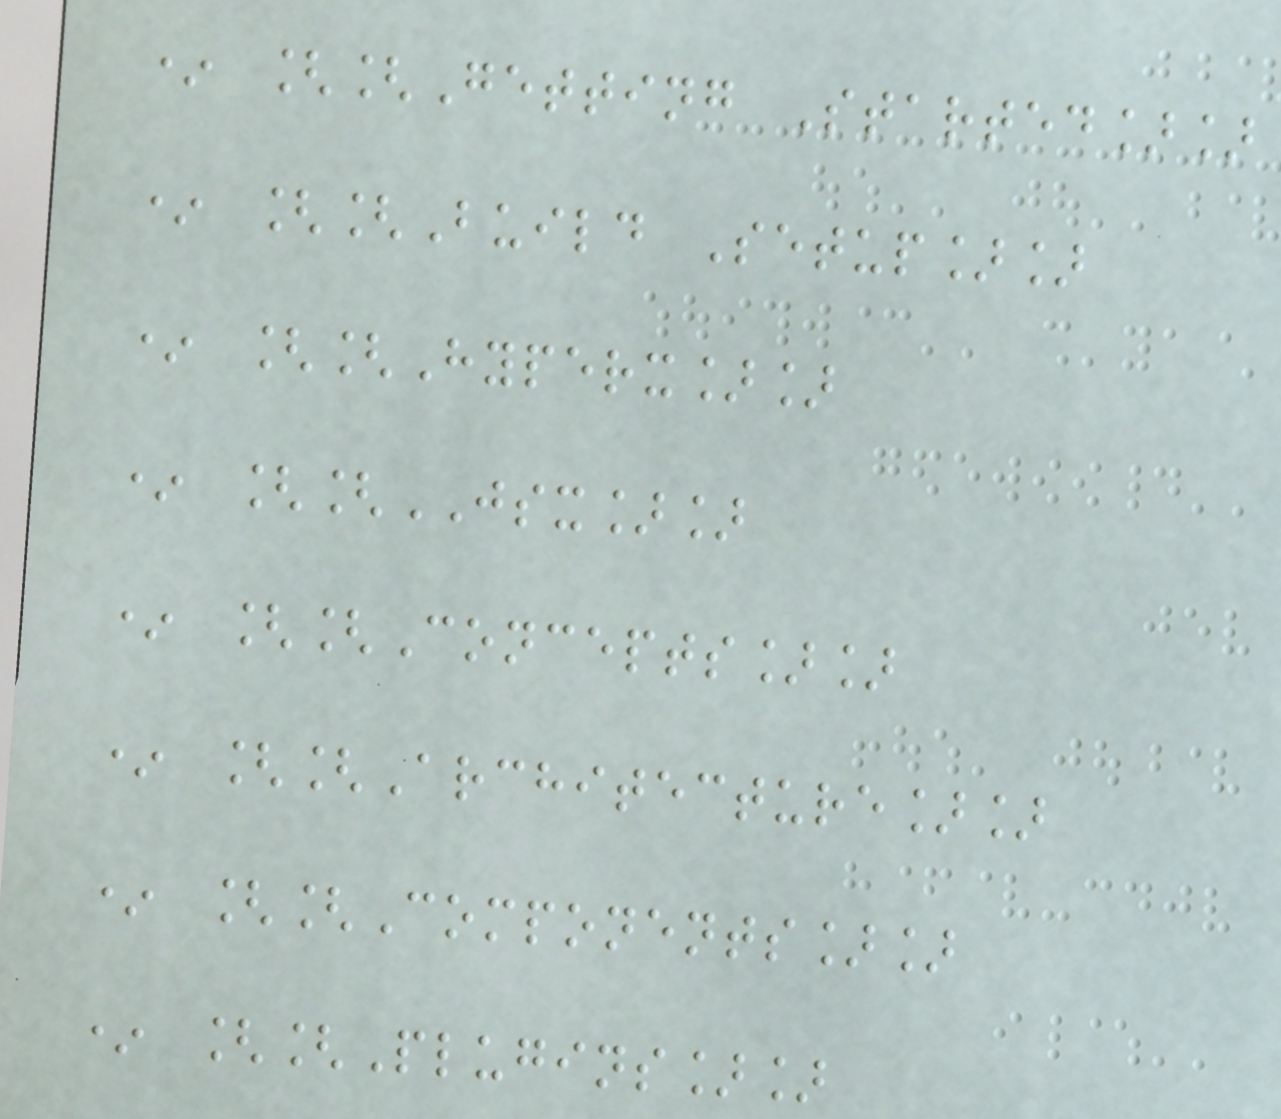* [[Getting Started]]
* [[Build Setup]]
* [[Hyperx]]
* [[JSX]]
* [[Concepts]]
* [[Architecture]]
* [[Components]]
* [[Plugins]]
